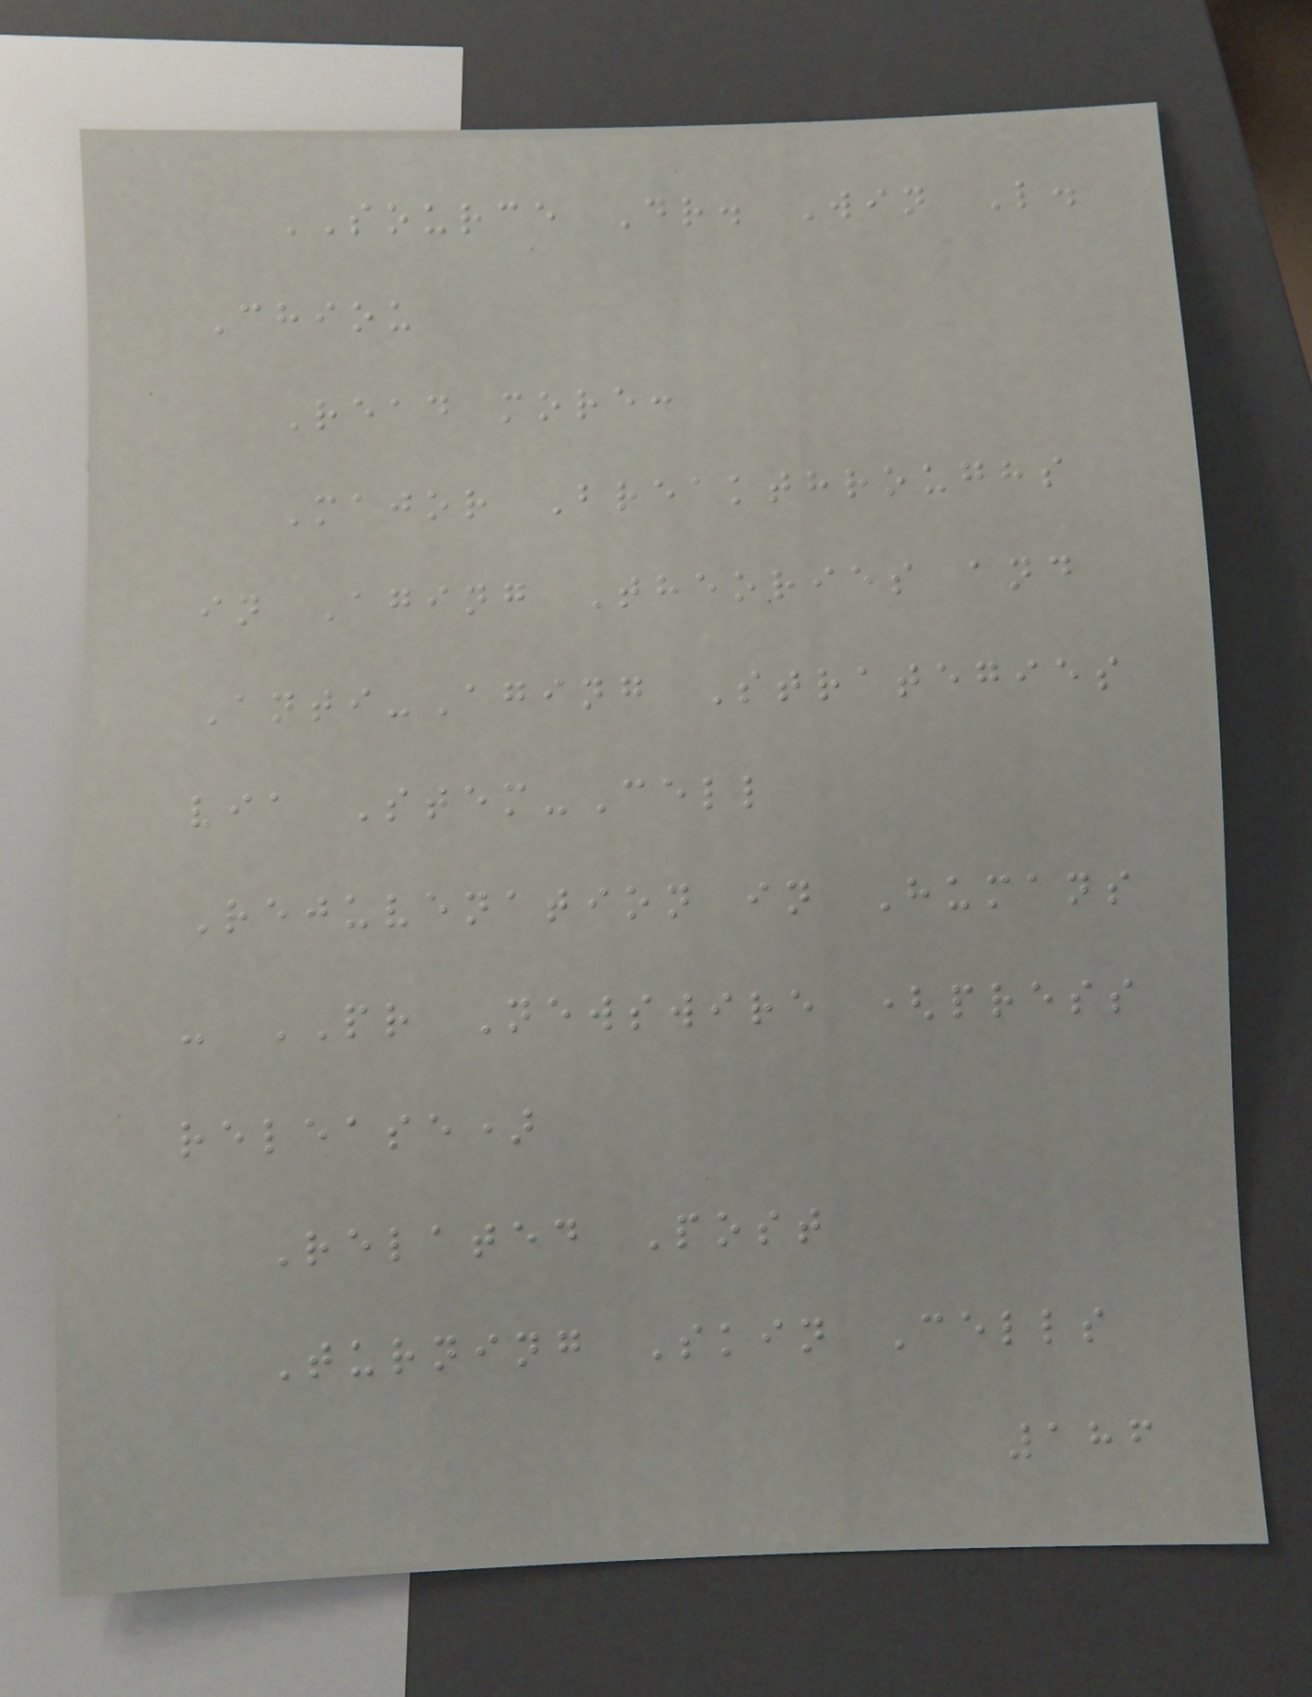SOURCE Dr. Win L.
Chiou
Read more:
Major Breakthroughs
in Aging Theories and
Anti-Aging Strategies
via Stem-Cell
Rejuvenation in Humans
- PR Newswire (press
release)
Related Post
Turning Skin Cells
186
